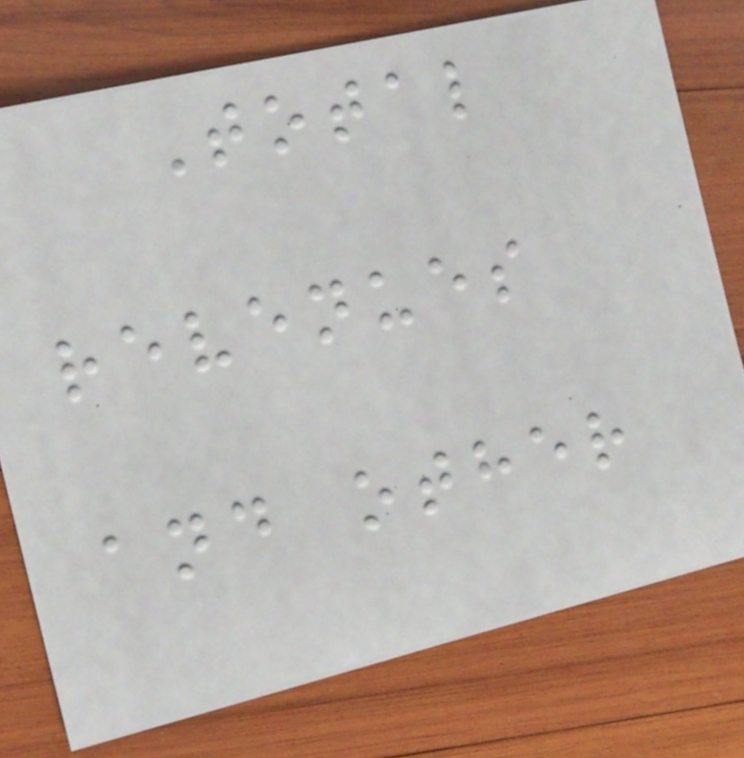Total
revenues
and other
